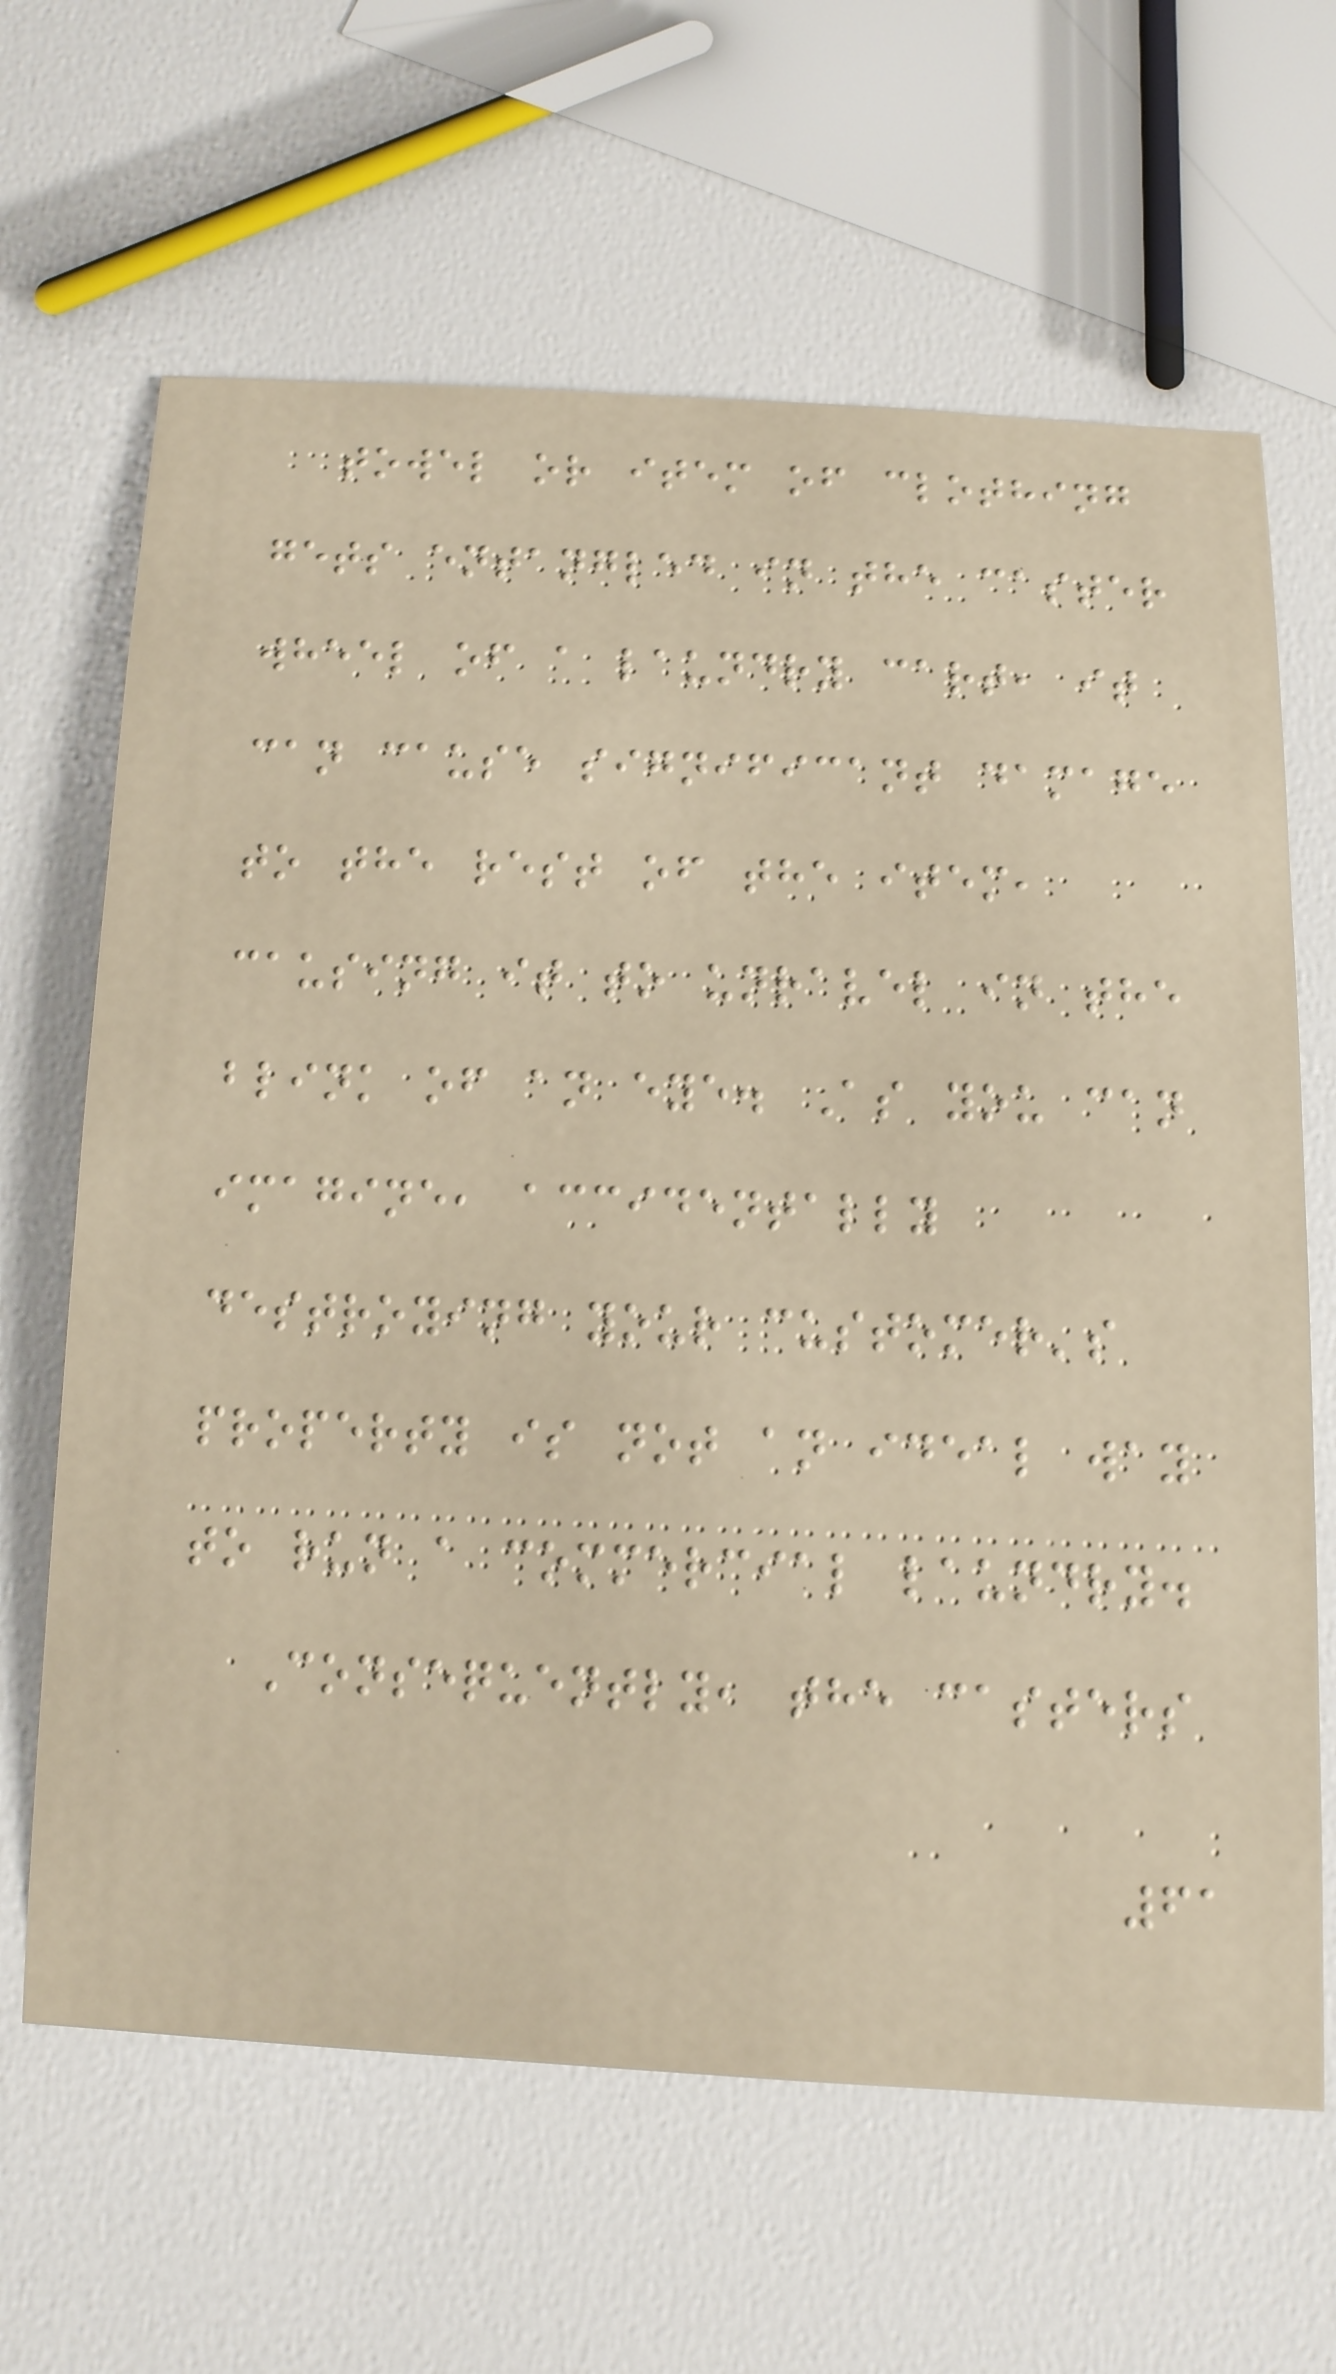towel or item of clothing
gets entangled in the caster
wheel of a laundry cart, it
can cause significant damage
to the rest of the item,
causing it to unravel in the
blink of an eye. As you can
imagine, accidentally
destroying your customer's
property is not an ideal way
to run a commercial laundry.
Consequently, the casters
61
